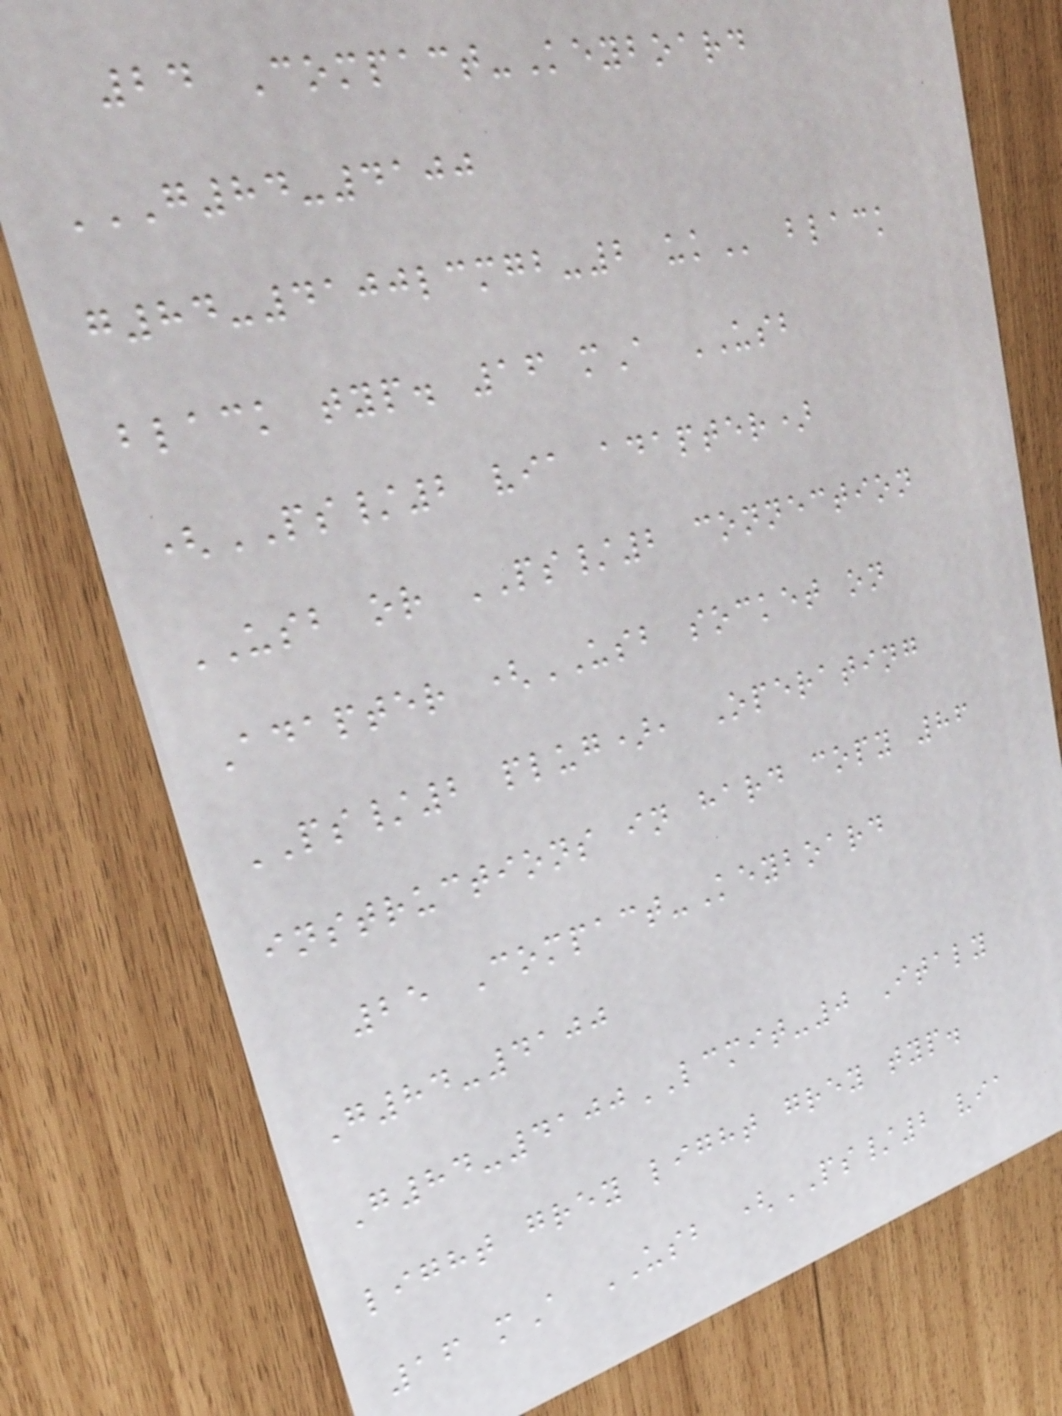24 Compact-Keyboard
G84-4100
G84-4100LCMGB-2 UK black
black typ. 16 mA USB
(PS/2 via adapter)
USB or PS/2 connection
Adapter (USB socket on
PS/2 plug), Operating
instructions in hard copy 86
25 Compact-Keyboard
G84-4100
G84-4100LCMIT-0 Italy
light grey light grey typ.
16 mA USB (PS/2 via
